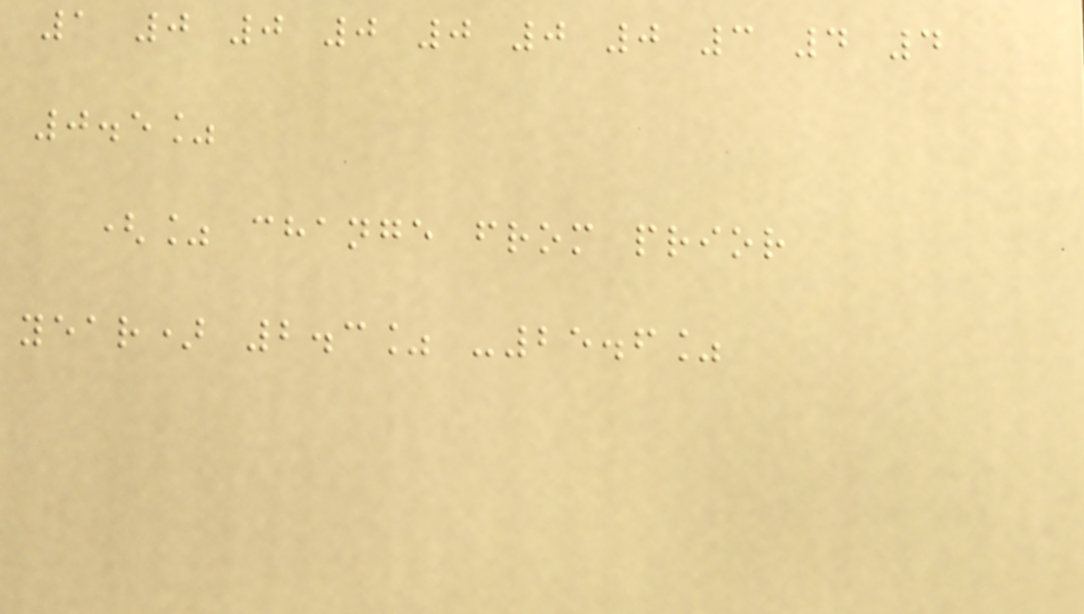1 0 0 0 0 0 0 3 4 4
0.5%
(% change from prior
year) 2.3% -25.6%
